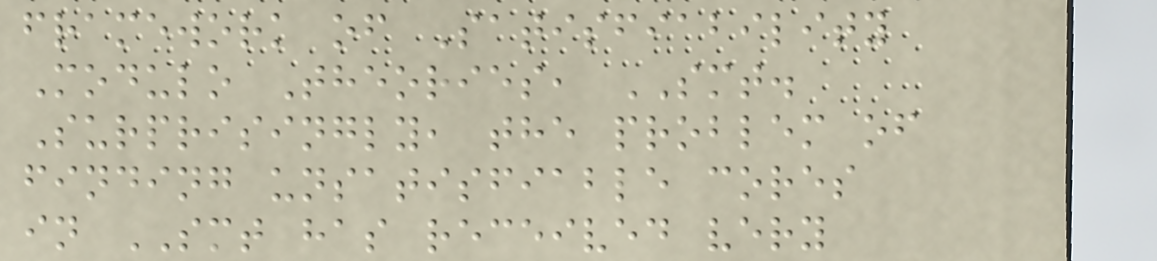framework of Satisfiability
Modulo Theories, SMT.
Surprisingly, the problem of
finding unsatisfiable cores
in SMT has received very
